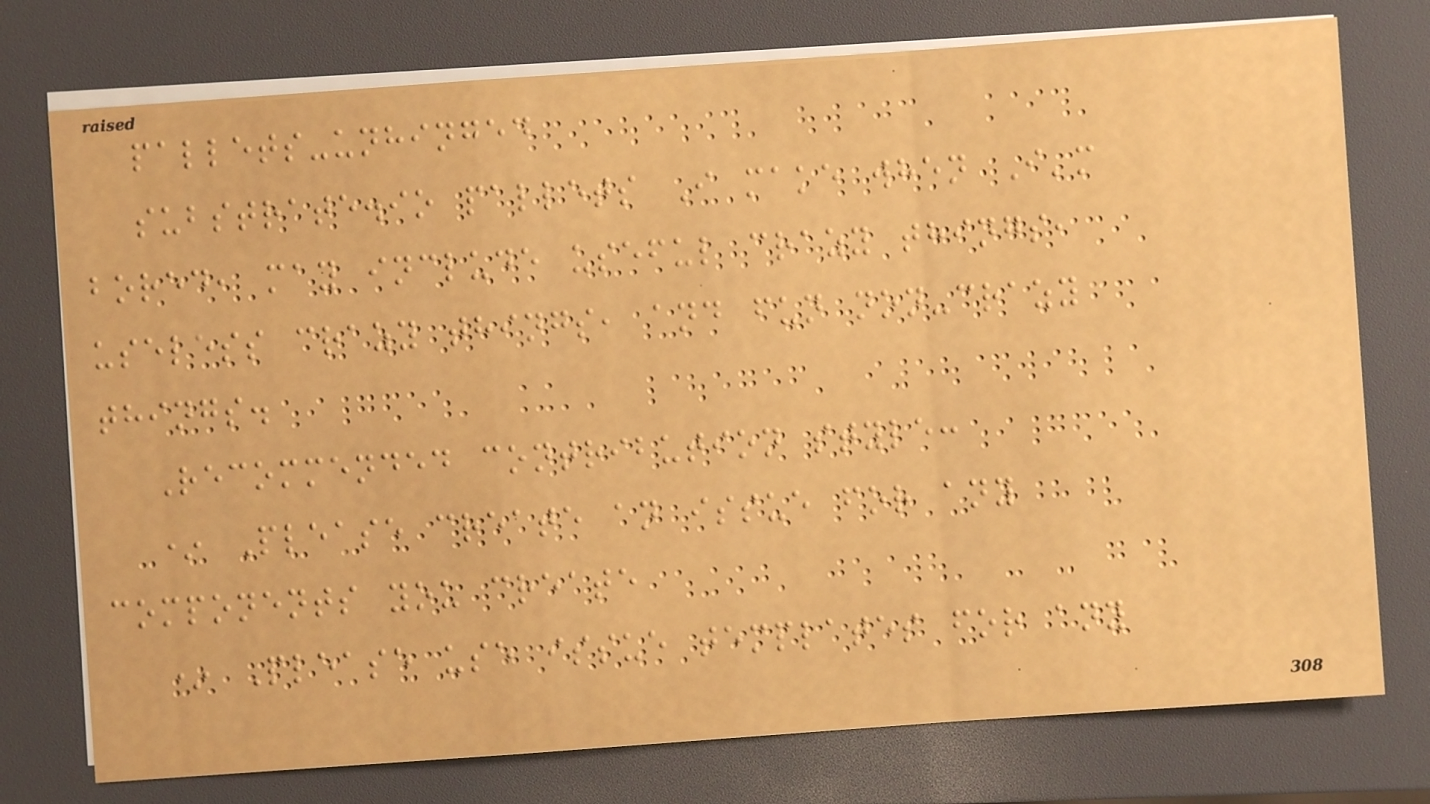pallets-unhinged
substrate.io pallets I make when I'm
bored, may include useful crazy things,
useless crazy things, and fun non-crazy
things.
Recommended contribution style:
* Please create an issue for any
components you create
* Please use issue templates for any
